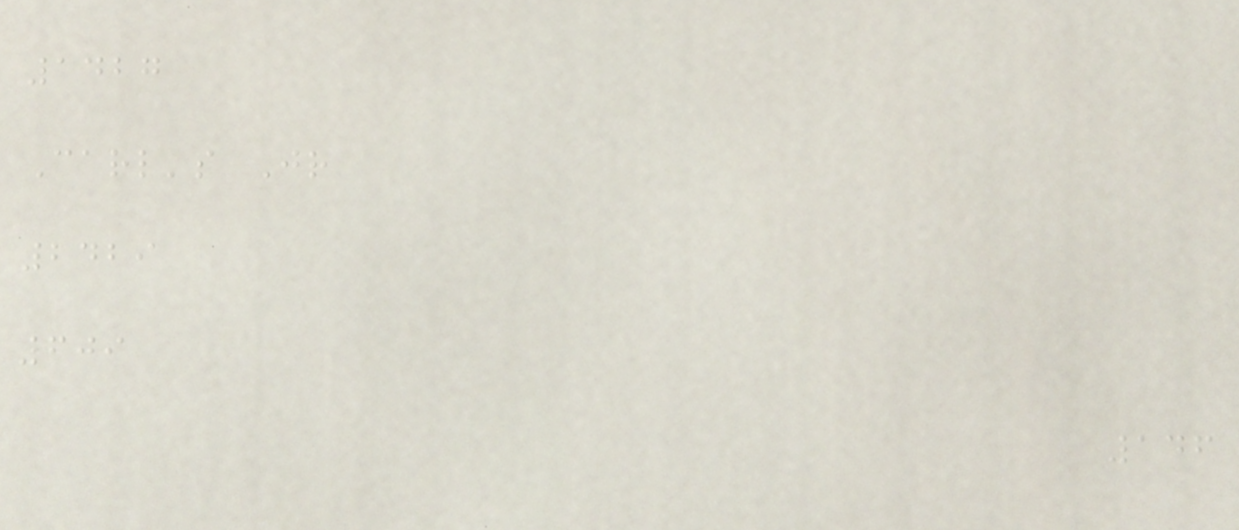1427
Carl's Jr
2429
609
146
